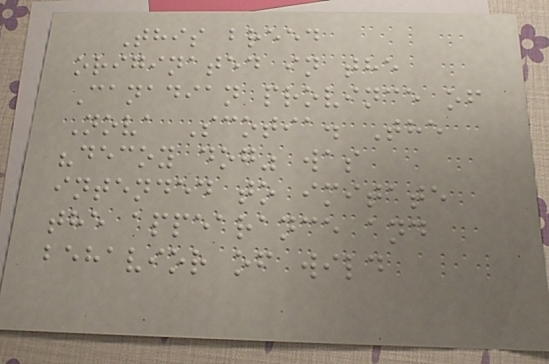This breed
originated in the
Canadian province of
Nova Scotia. The
"decoy dog" was
intended to imitate
the appearance and
behavior of wild
